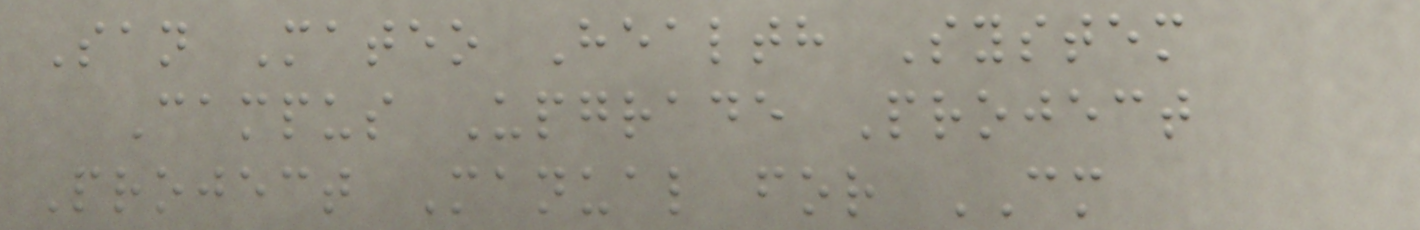San Mateo Health System
Campus Upgrade Project
Project Manual for CM
